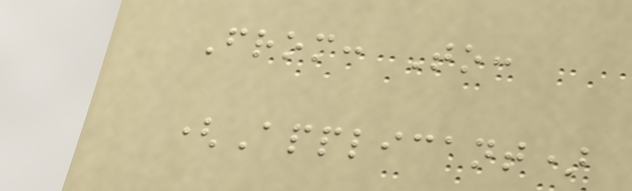From: To:
(Applicant)
